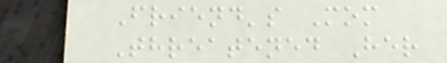Friend's Mom
Threatened Her
